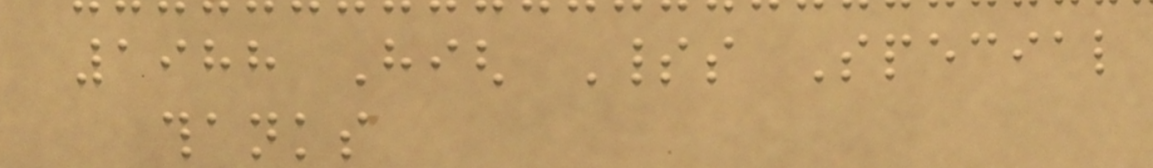1988 High Spirits Special
thanks
